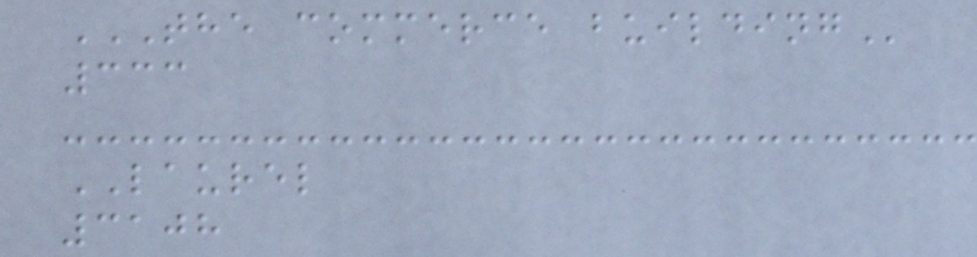THE COMMERCE BUILDING
333
LAUREL
3108
